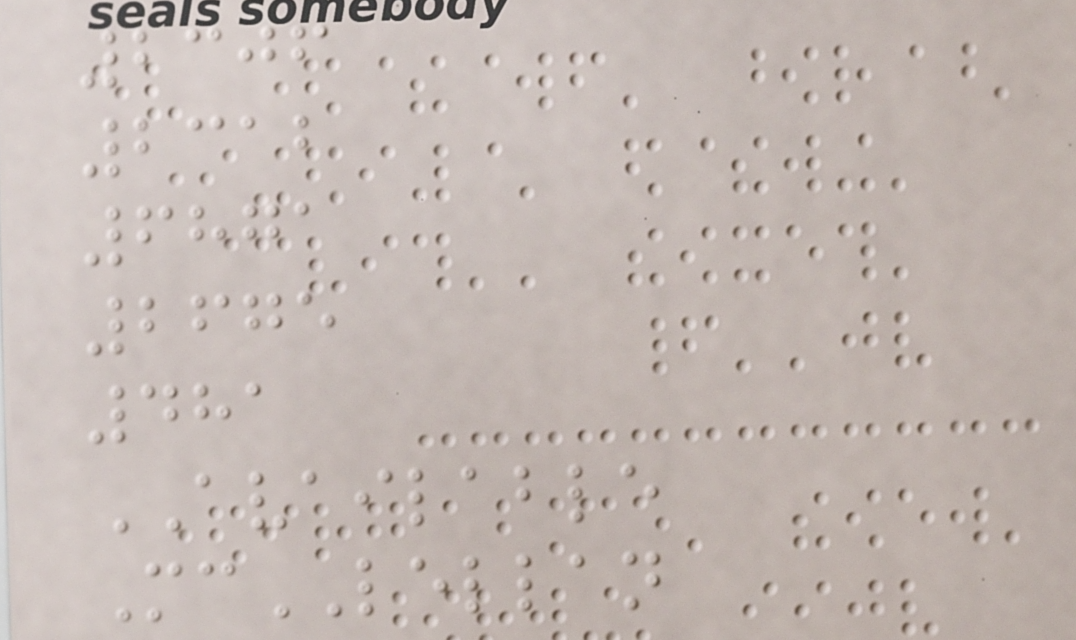2306
2312
6871
2675
481
AVAILABLE
McLELLAN
